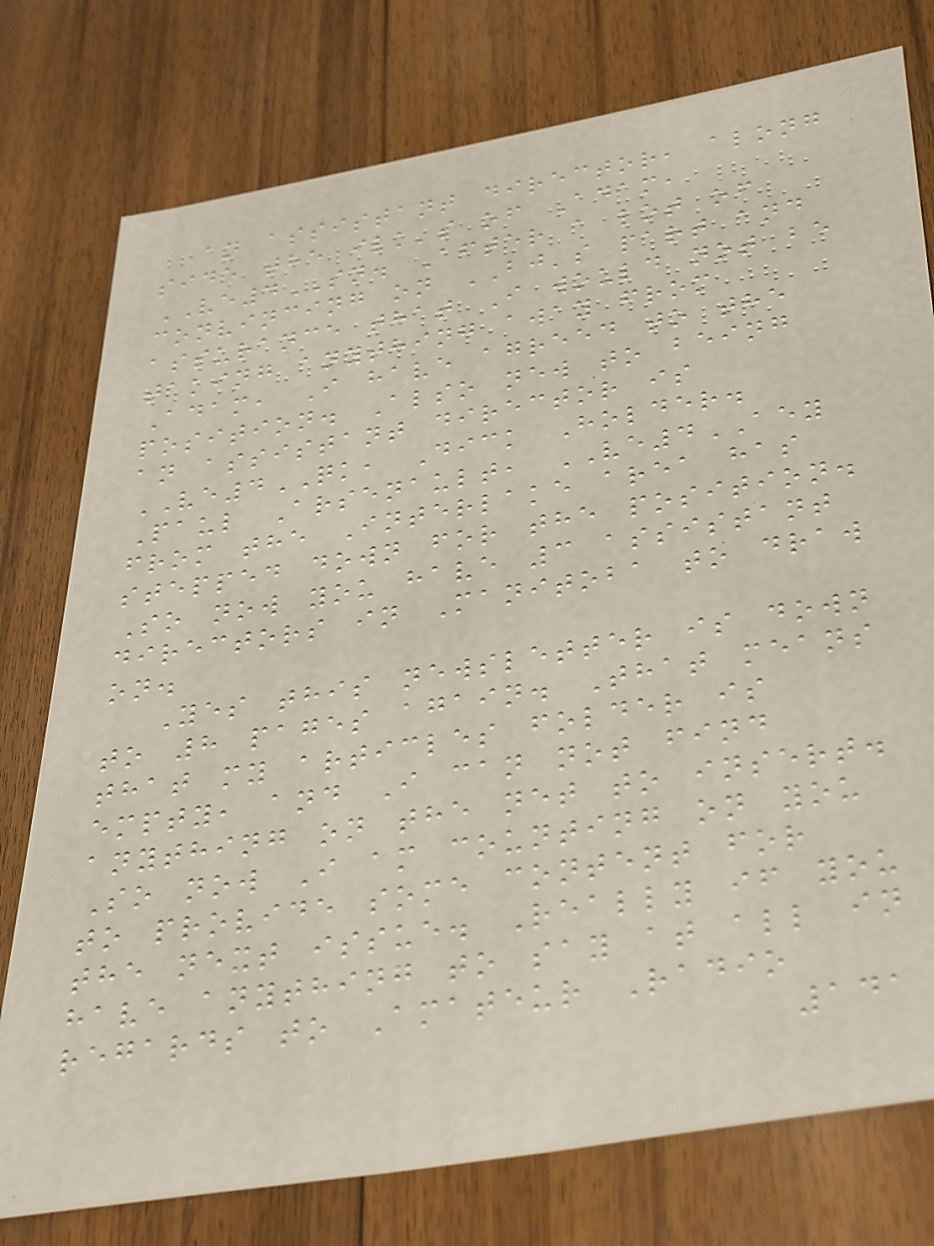an assistant director, along
side the ilk's of Adam,
VE4SN. After a lot of
convincing on BJ's part and
assurance that I would not be
taking anything away from
Adam, I have agreed to the
position. Also new to being
an assistant director is
VE4QK, Dick Holder.
Paul Arsenault, VE4AEY
from the Interlake area has
stepped down for the position.
So now you have 3 assistant
directors in Manitoba to draw
on.
Yes this newsletter is down
to 8 pages again. That means
that my articles folder is
empty, and I can not find
anything on the net to insert.
So now I am counting on you
to provide some content for
the next issue. Really if you
have anything to say at all in
regards to Amateur Radio
141
